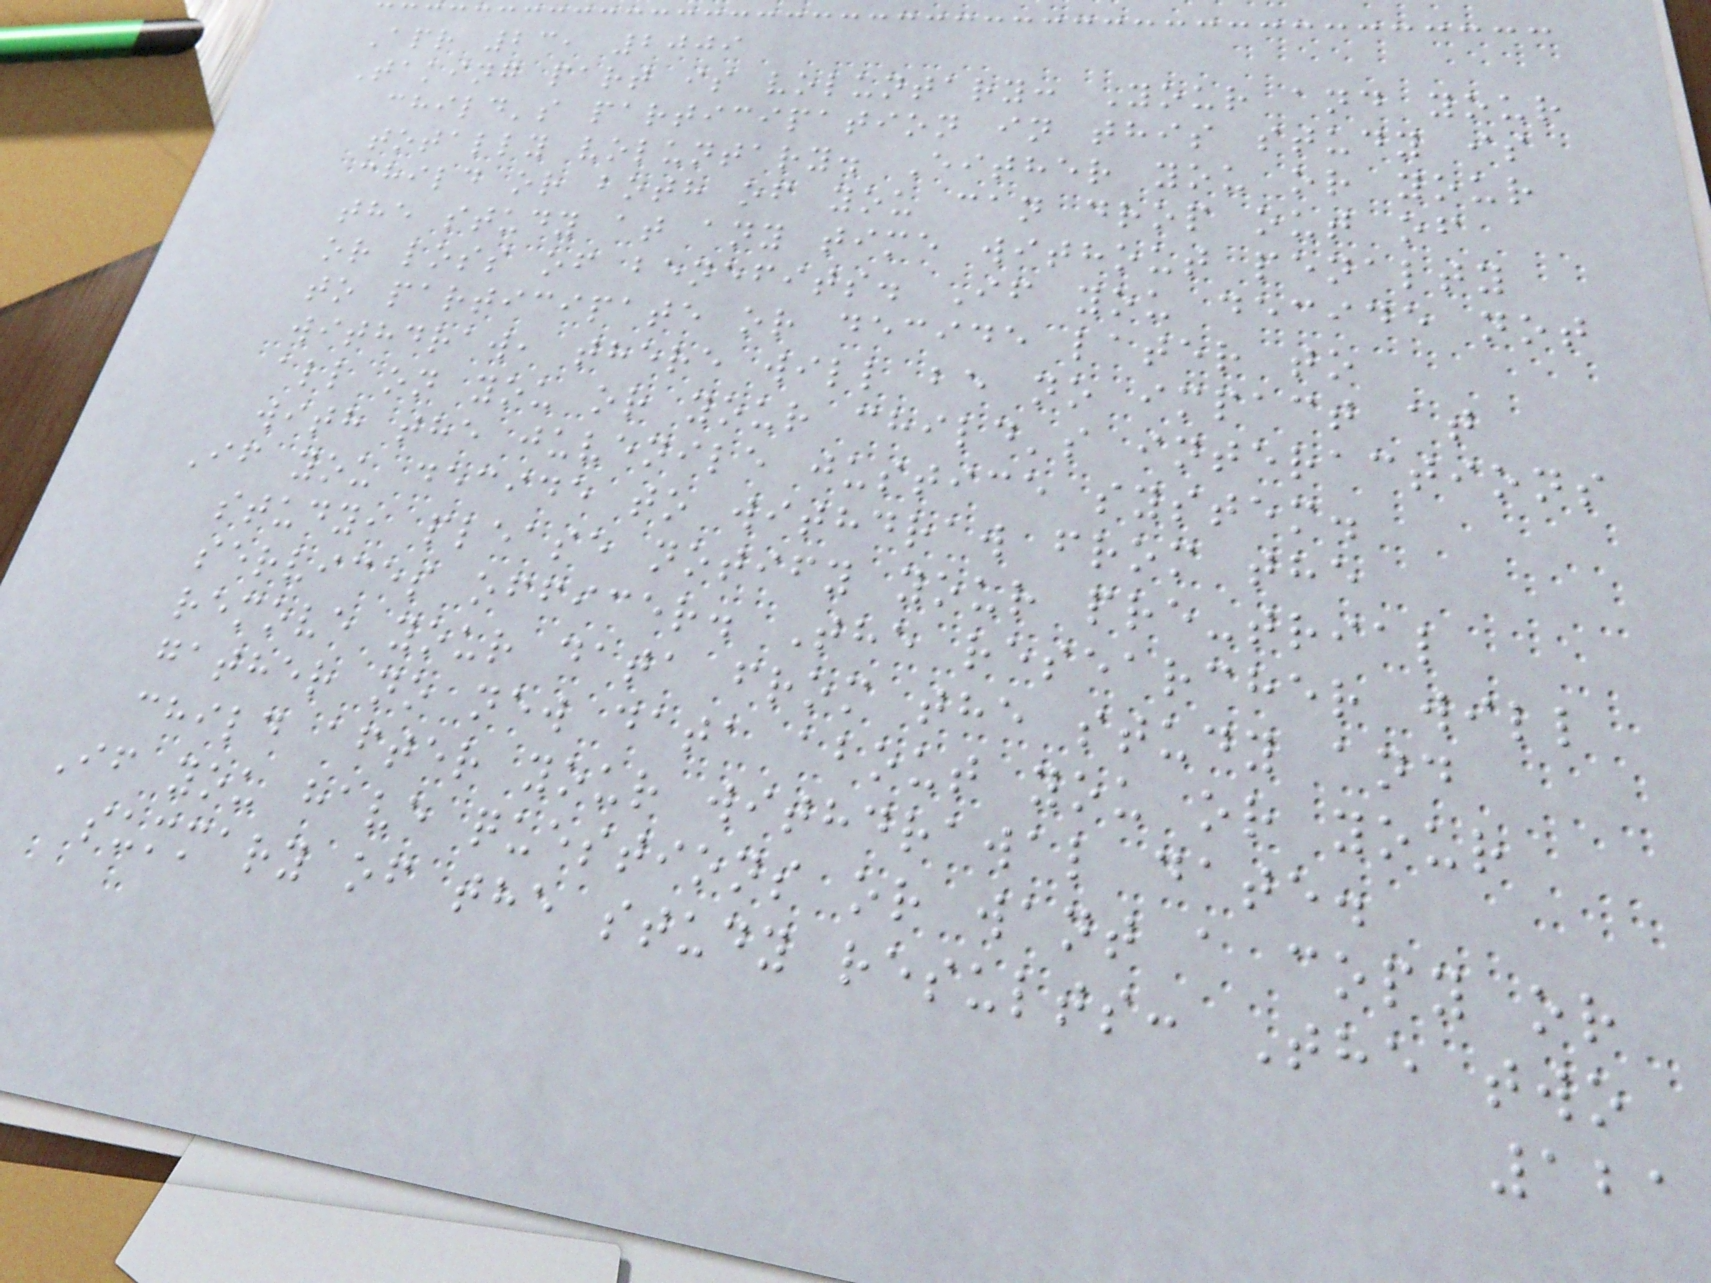Apr 23, 2009
Taking part is voluntary: Your and your
child's participation in this study is
totally voluntary. Either you or your
child or both of you can drop out of
the study at any time without penalty
or loss of benefits. If you decide not
to participate or decide later to
withdraw, there will be no impact at
all on you or your child's interactions
with the juvenile justice system.
If you decide to withdraw from the
study, please notify your pre-trial
services officer. The researcher will
remove your data from the study and
gather no new data about you or your
child after your withdrawal date.
If you have questions or want a copy or
summary of the study results: The two
121
